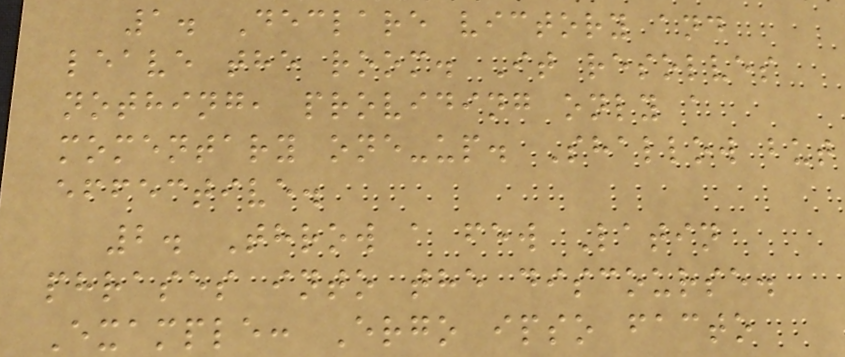1. Declare victory and
leave the room. It resolves
nothing, providing only a
momentary one-up. Shallow but
effective.
2. Throw a few Latin
phrases into the discourse.
Example: Ergo ipso facto
